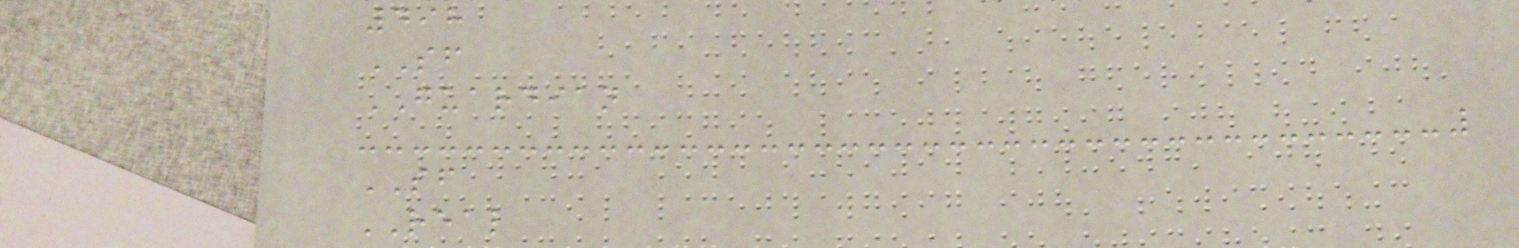498
SF
GUARDIAN
SF
REAL
